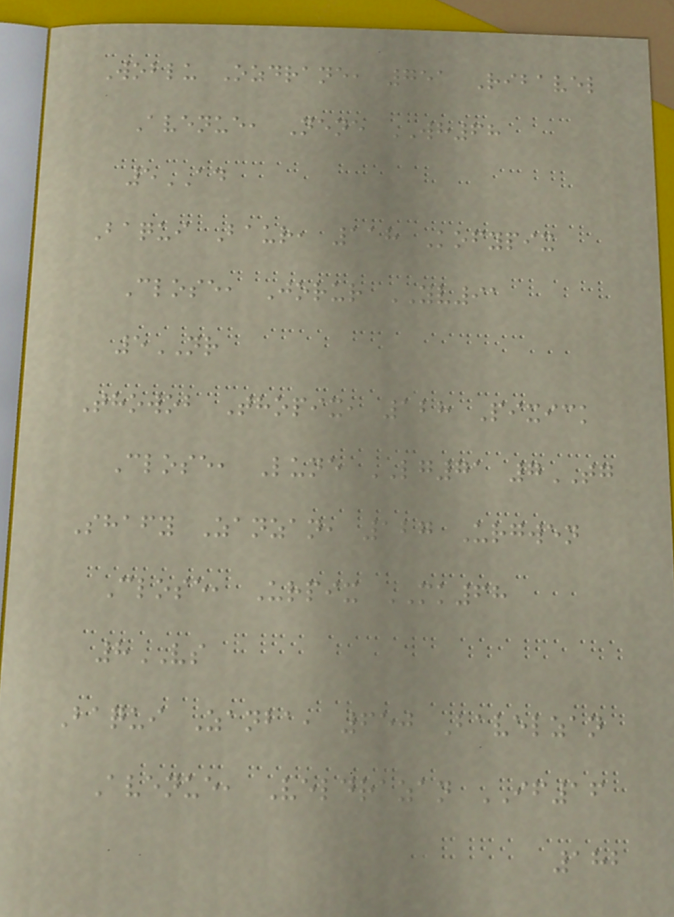Woblu Ozdrane, 751 Ribavel
Avenue, Nene WH68
5AD
Baqui Baur, 118 Kofypix
Close, Jorur YV91
5NR
Thowob Thopix, 128 Pixick
Close, Lune LG71 7TG
Shafy Zanzan, 127 Urgwen
Close, Urpix MK68
8VS
Baqui Zanba, 650 Bavelzan
Avenue, Veldrazan IF16
182
